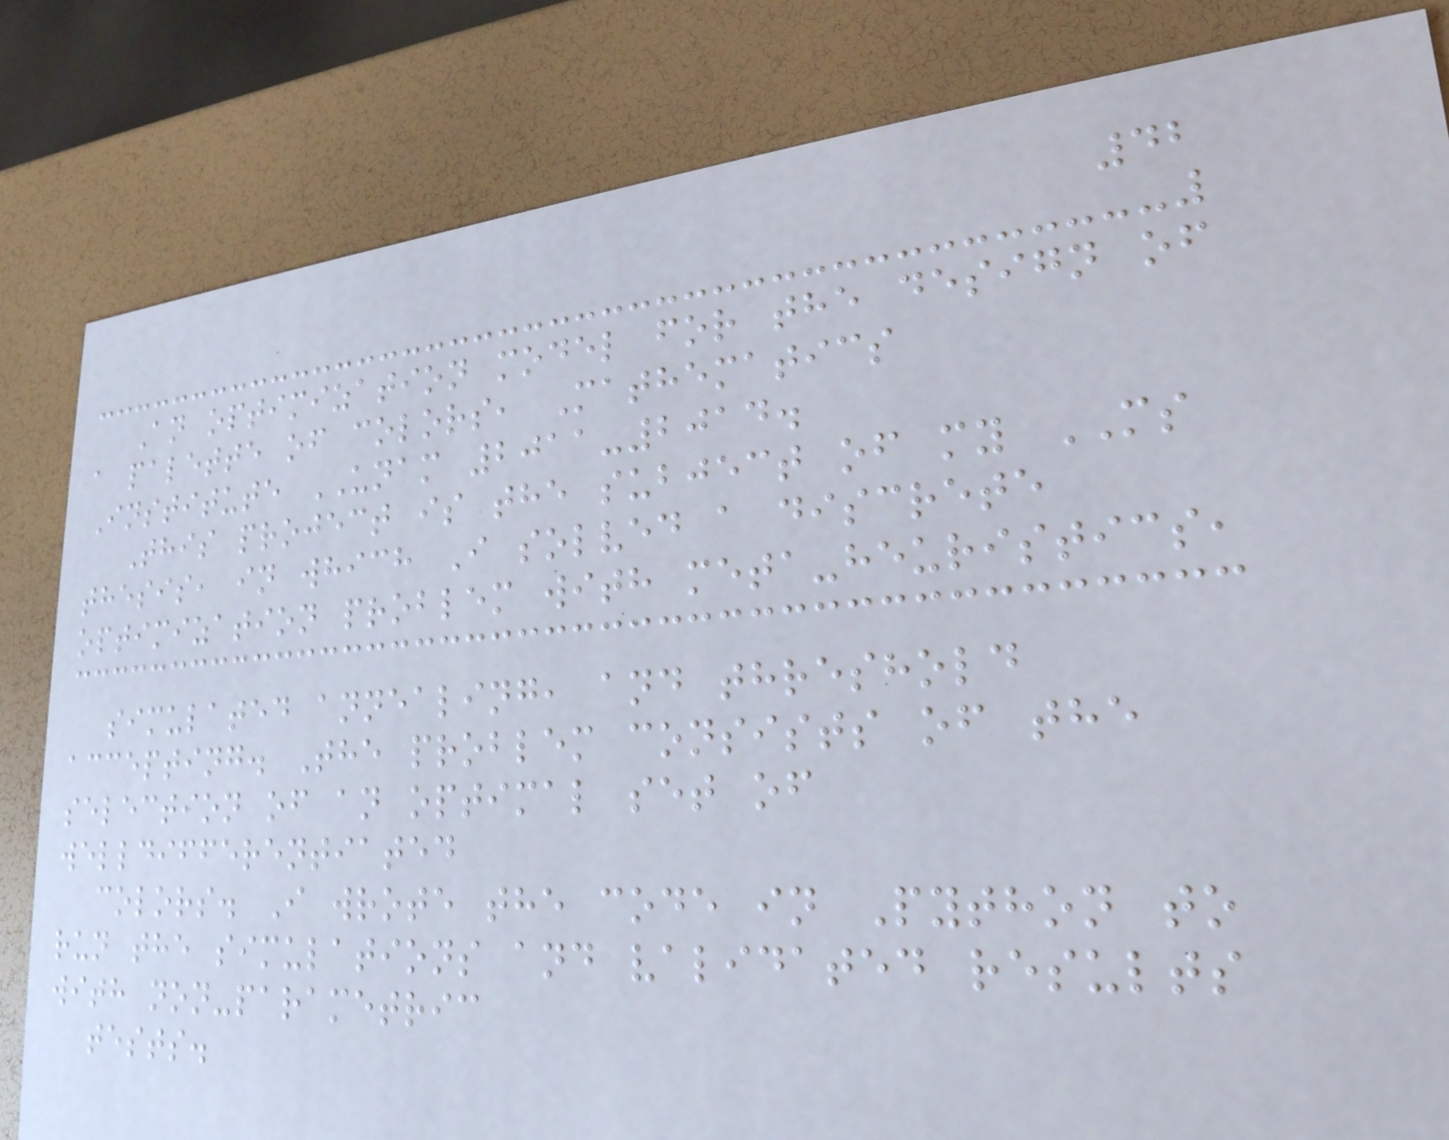42
An optimization model for the design of
a palette of colors, Mathematics
Institute UNAM 2011-2014.
This project is the subject of my MS
thesis, in which I solved a discrete
optimization problem with meta-heuristics,
simulated annealing, and threshold
accepting. The problem consists of the
selection of an optimal set of
welldifferentiated
colors. I wrote the code in Python to
run the simulations and validated results
with non-parametric
tests.
